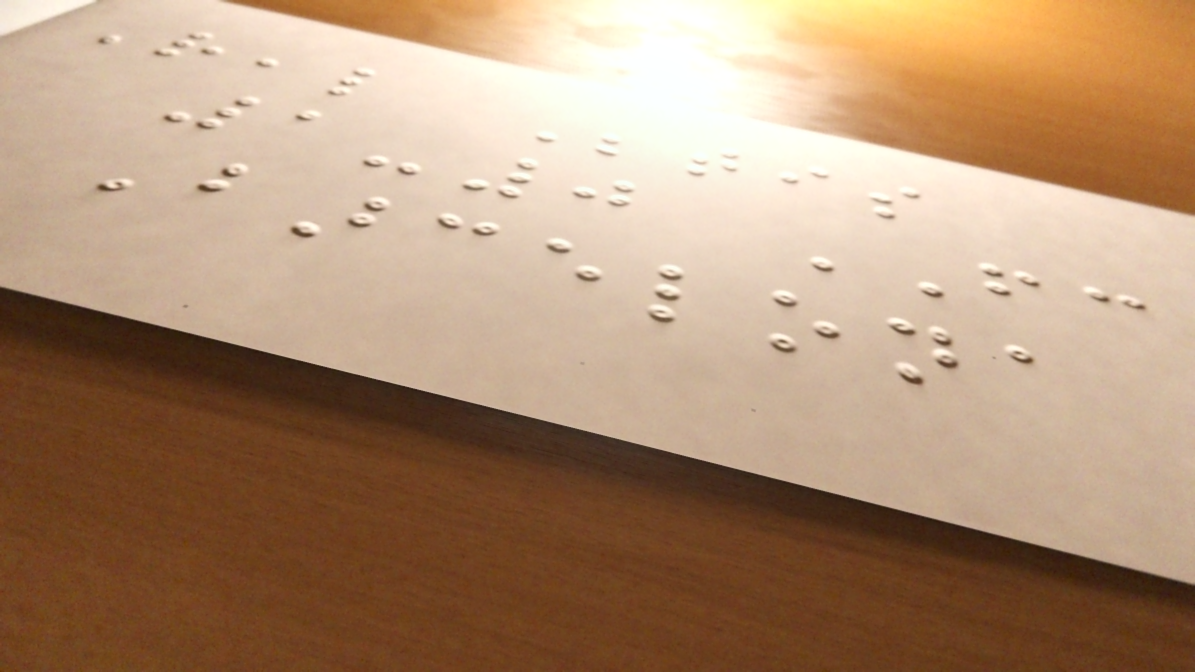Real Betis
1-0 FC
Barcelona
